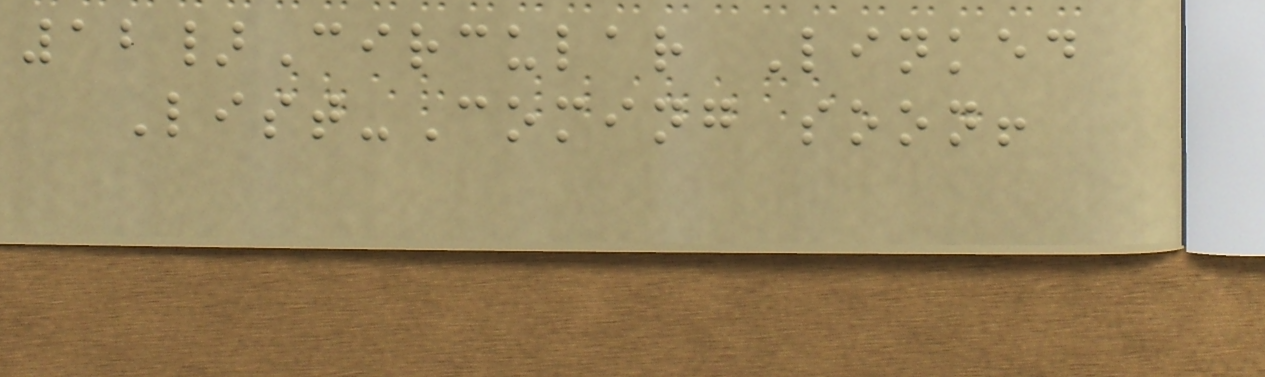12}Circular Linked
List-Coming soon!
